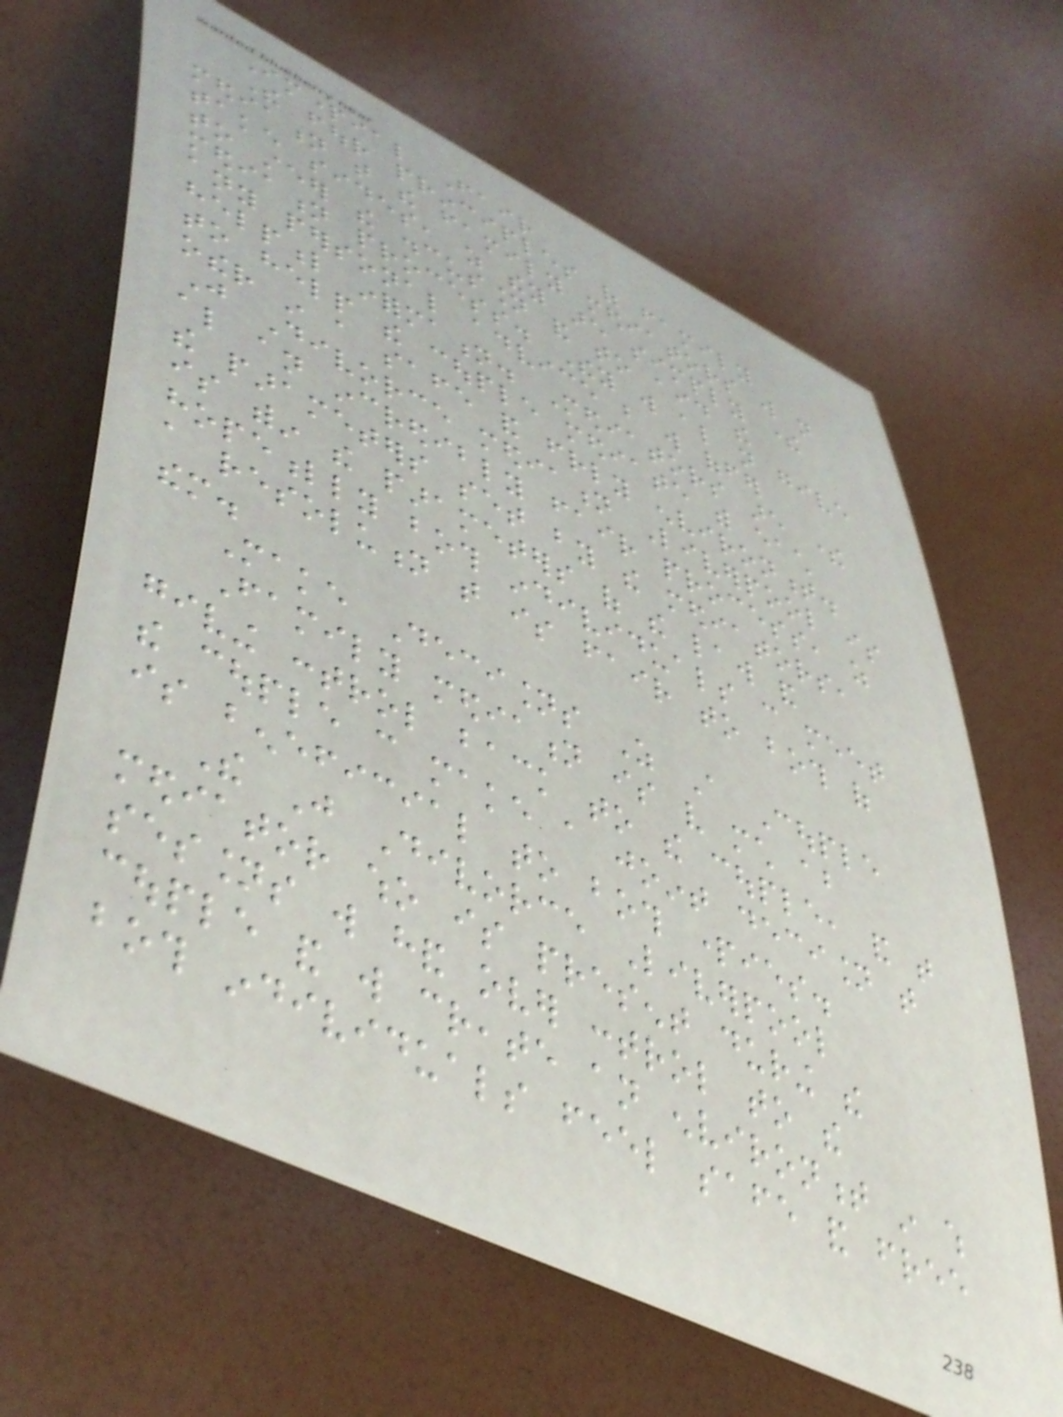Impartial Fair
The four principles of family
mediation that the family mediators will not
take sides, as they are simply there
to steer the discussion and to aid the
mediation process. They will also not give
any personal advice but will offer
helpful information. Mediators are there
to help the couple mediate with each
other in a safe and friendly environment.
Just Divorce mediation Liverpool is
also an incredibly fair process, as
the parameters set by the mediators,
is within the parameters of the law and
hopefully both individuals can meet
a resolution that is fair to both of
them.
Make Decisions As A Couple
Family mediation is very much about
giving control back to the couple, and that
the couple can make a joint decision that
is beneficial to both parties.
The Just Divorce Liverpool
mediator who is present during the
sessions will hand over control to the
couple and will create an environment in which
both individuals feel safe and free
